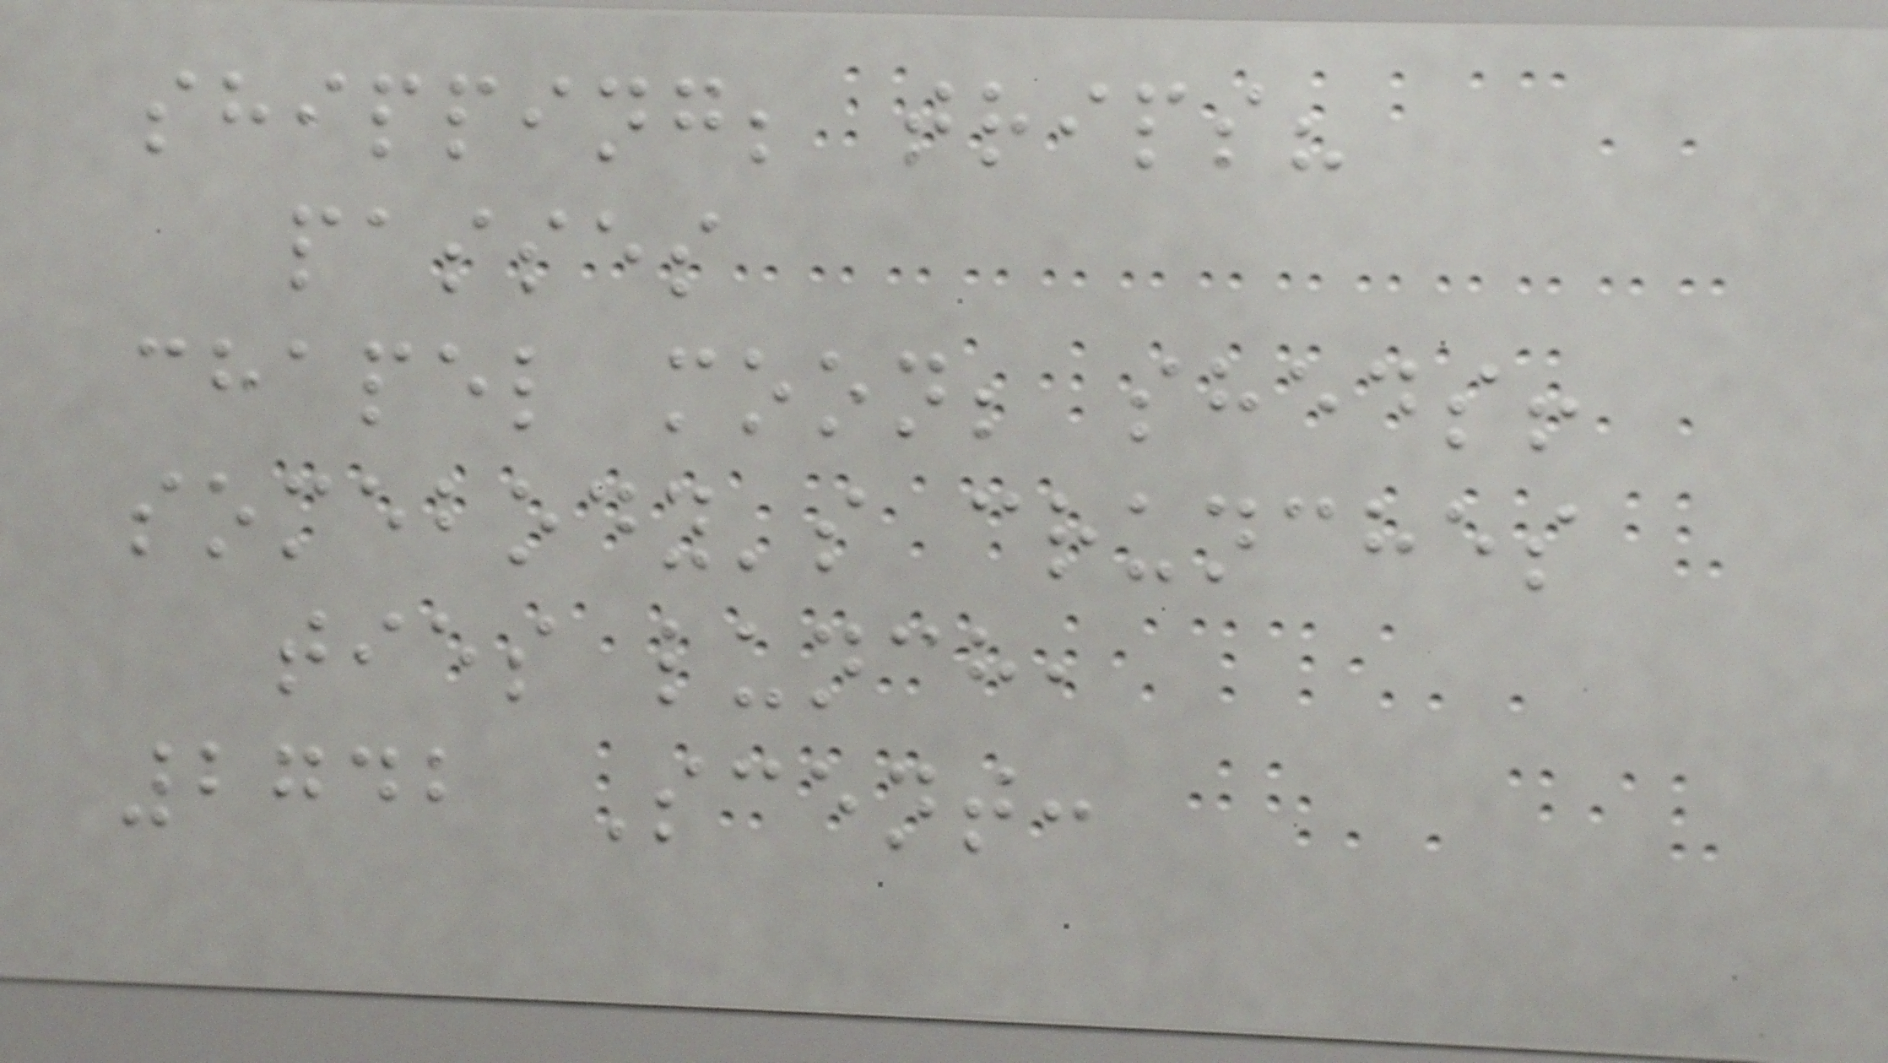shipping; trips?
passes
chapel moon; sheds!
somebody's crunches
ties lunch,
2742 Scent:
